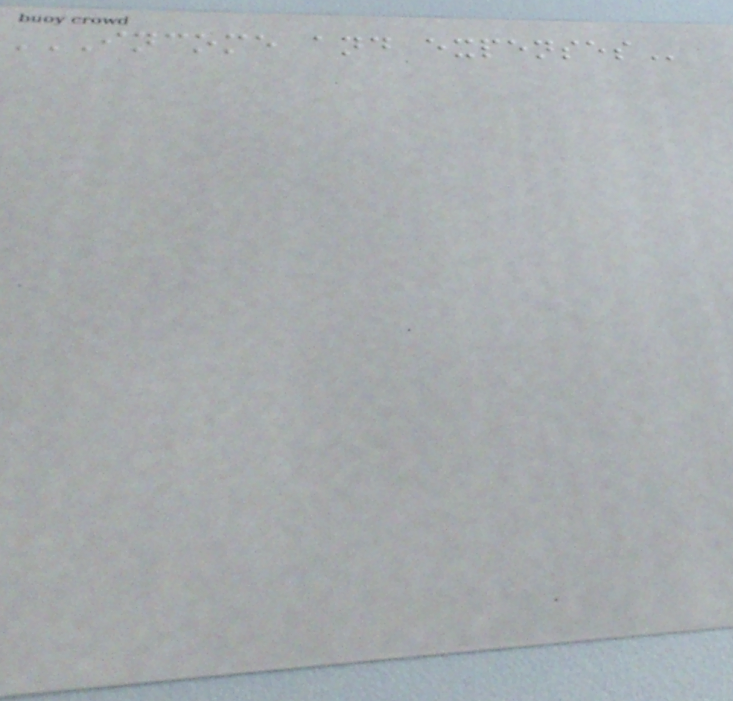INCOME AND EXPENSES
